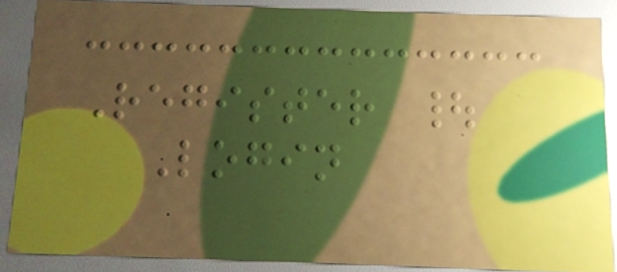Register |
Login
